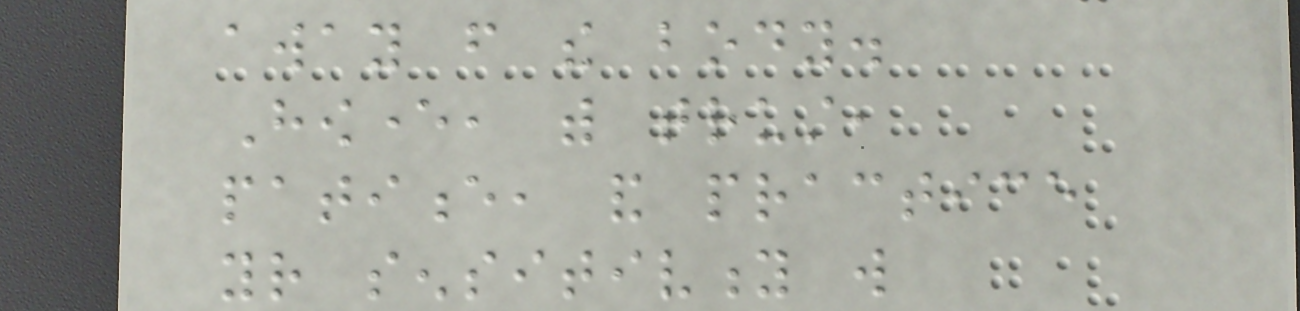away from the body.
However, with trust,
patience, and practice
your sensitivity will
